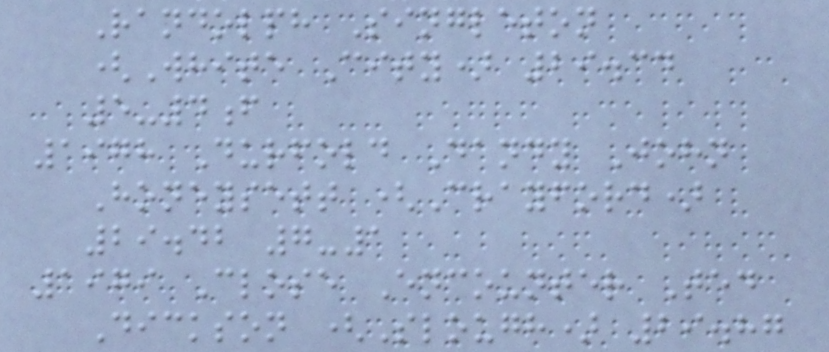Randolph Singleton
(White City) 29.34
5-4f
1978 Durfold Dandy John
Honeysett (Crayford)
29.42 7-1
1979 Close Encounter Ted
Dickson (Slough) 29.87
